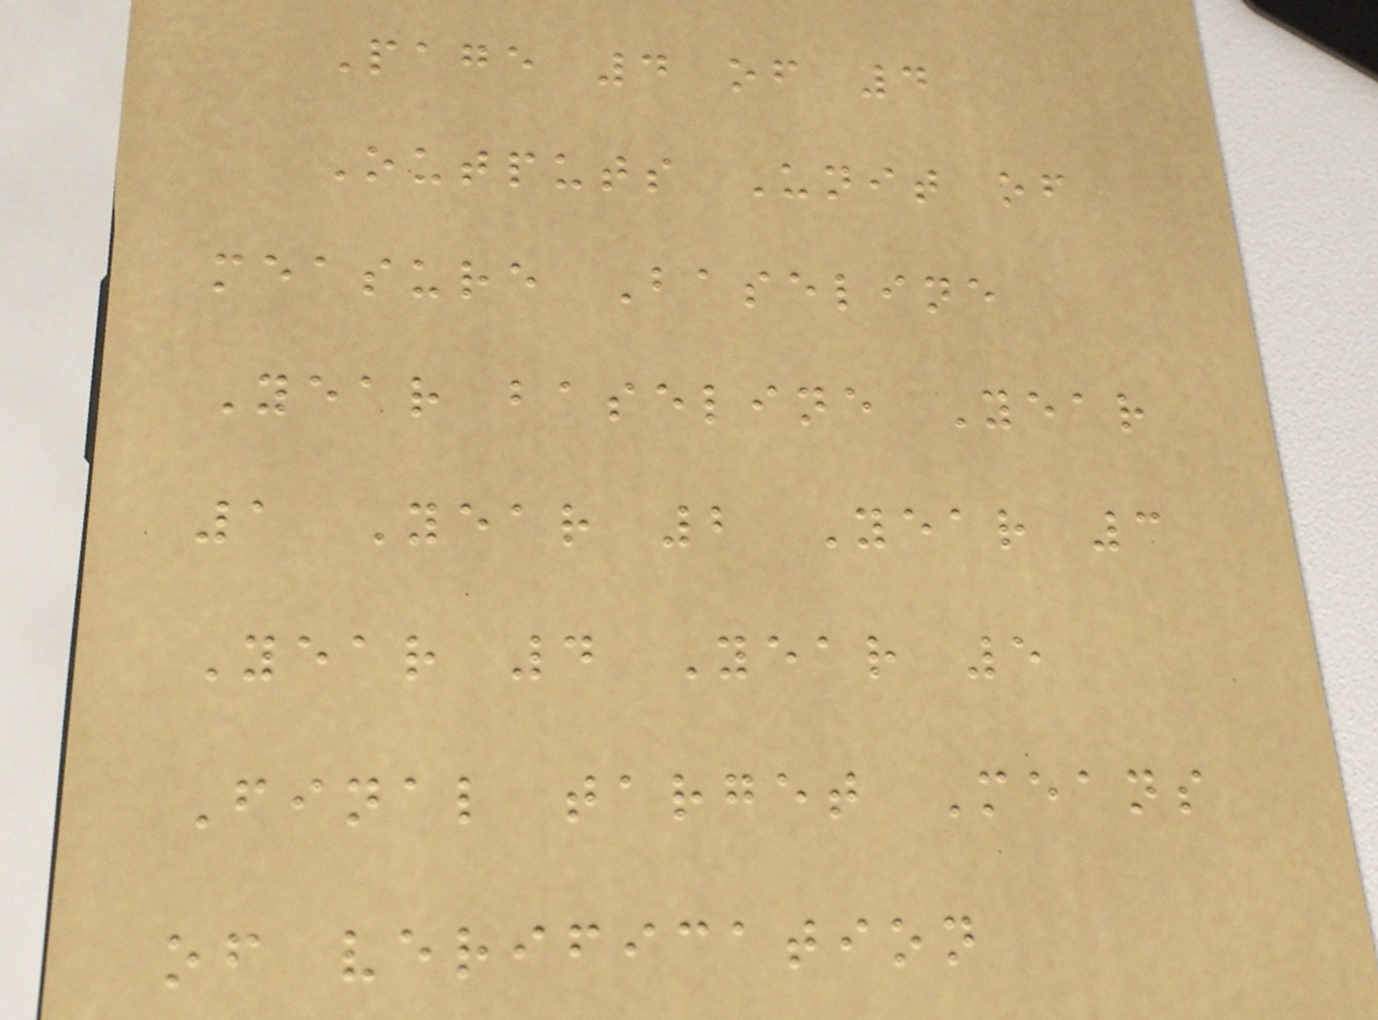Page 4 of 4
Outputs Unit of
measure Baseline
Year baseline Year
1 Year 2 Year 3
Year 4 Year 5
Final target Means
of verification
